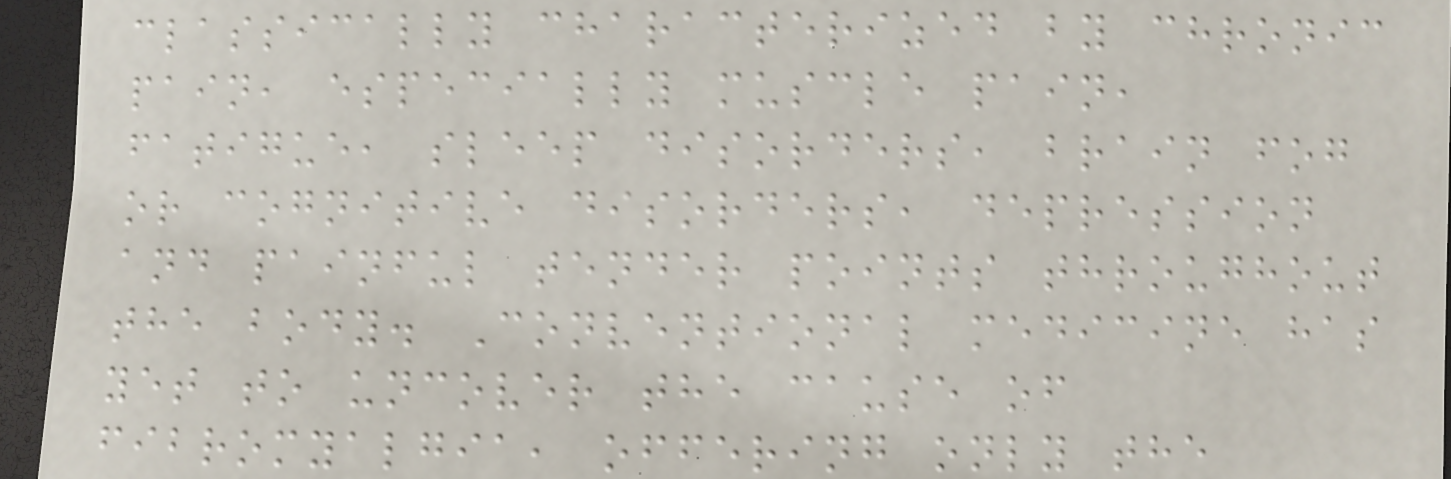classically characterized by chronic
pain, especially muscle pain,
fatigue, sleep disorders, brain fog
or cognitive disorders, depression
and painful tender points throughout
the body. Conventional medicine has
yet to uncover the cause of
fibromyalgia, offering only the
